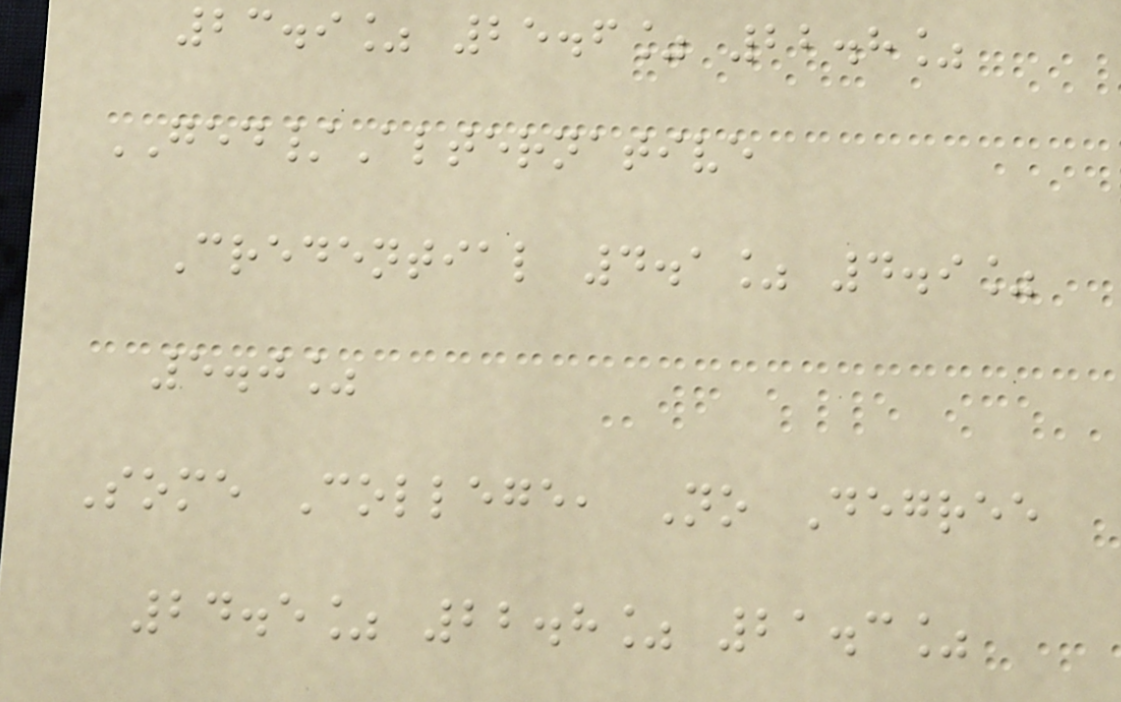23.9% 25.6% 22.8%
GED/Alternative
Credential 4.1% 4.9%
5.0%
Some College, No Degree
24.5% 22.8% 21.3%
